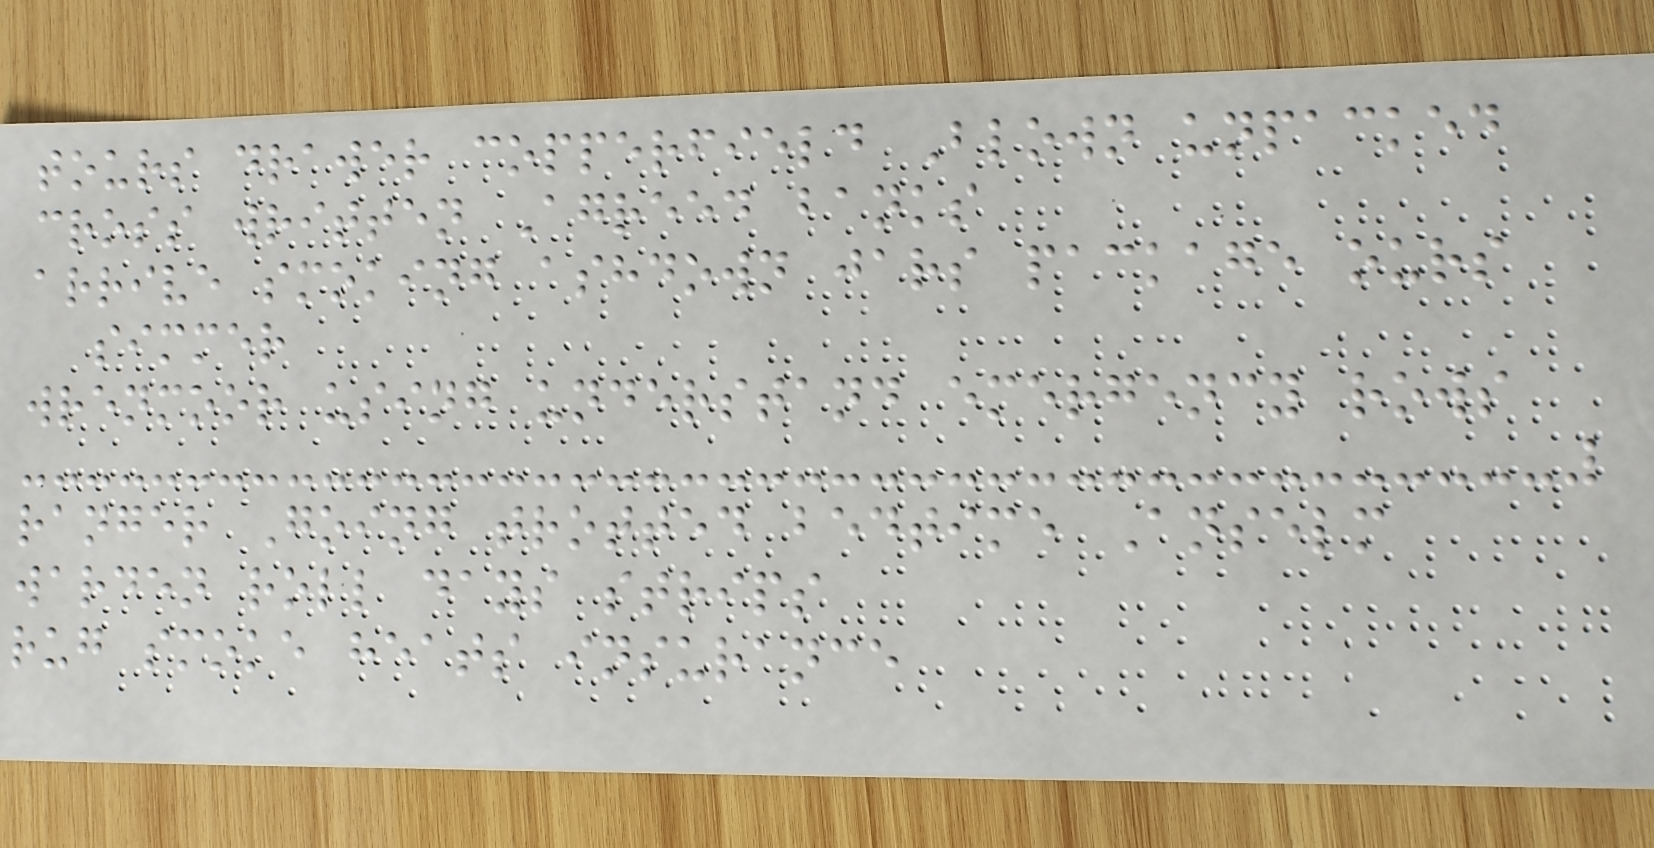tours drawer copperfield Blown unpacked
cross written Agreed banks
arrive smoking ashdown jars package ours
simmer
wrenmoor using understand emergency rows
ranger Going trotted bedtime Anselm
warden roll days strips
rug smoke heats insurance
